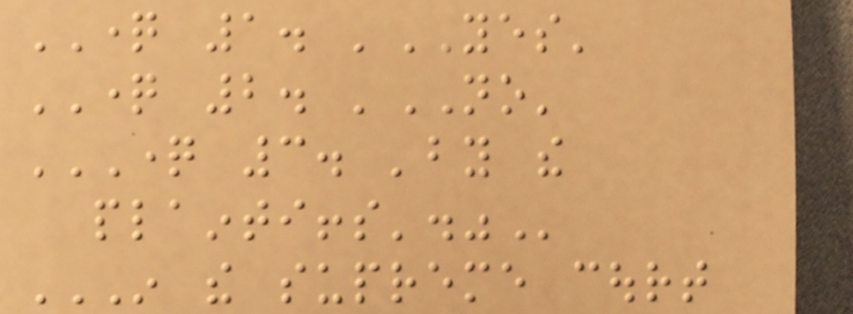QUESTION 1. 'YES'
QUESTION 2. 'NO'
QUESTION 3. 'BY THE
PLAINTIFFS'."
IN THE SUPREME COURT
